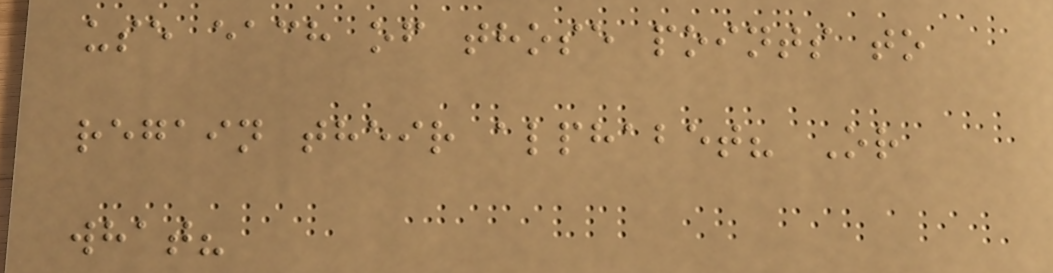use each of those points to
regain their alphabet? Or
what?
